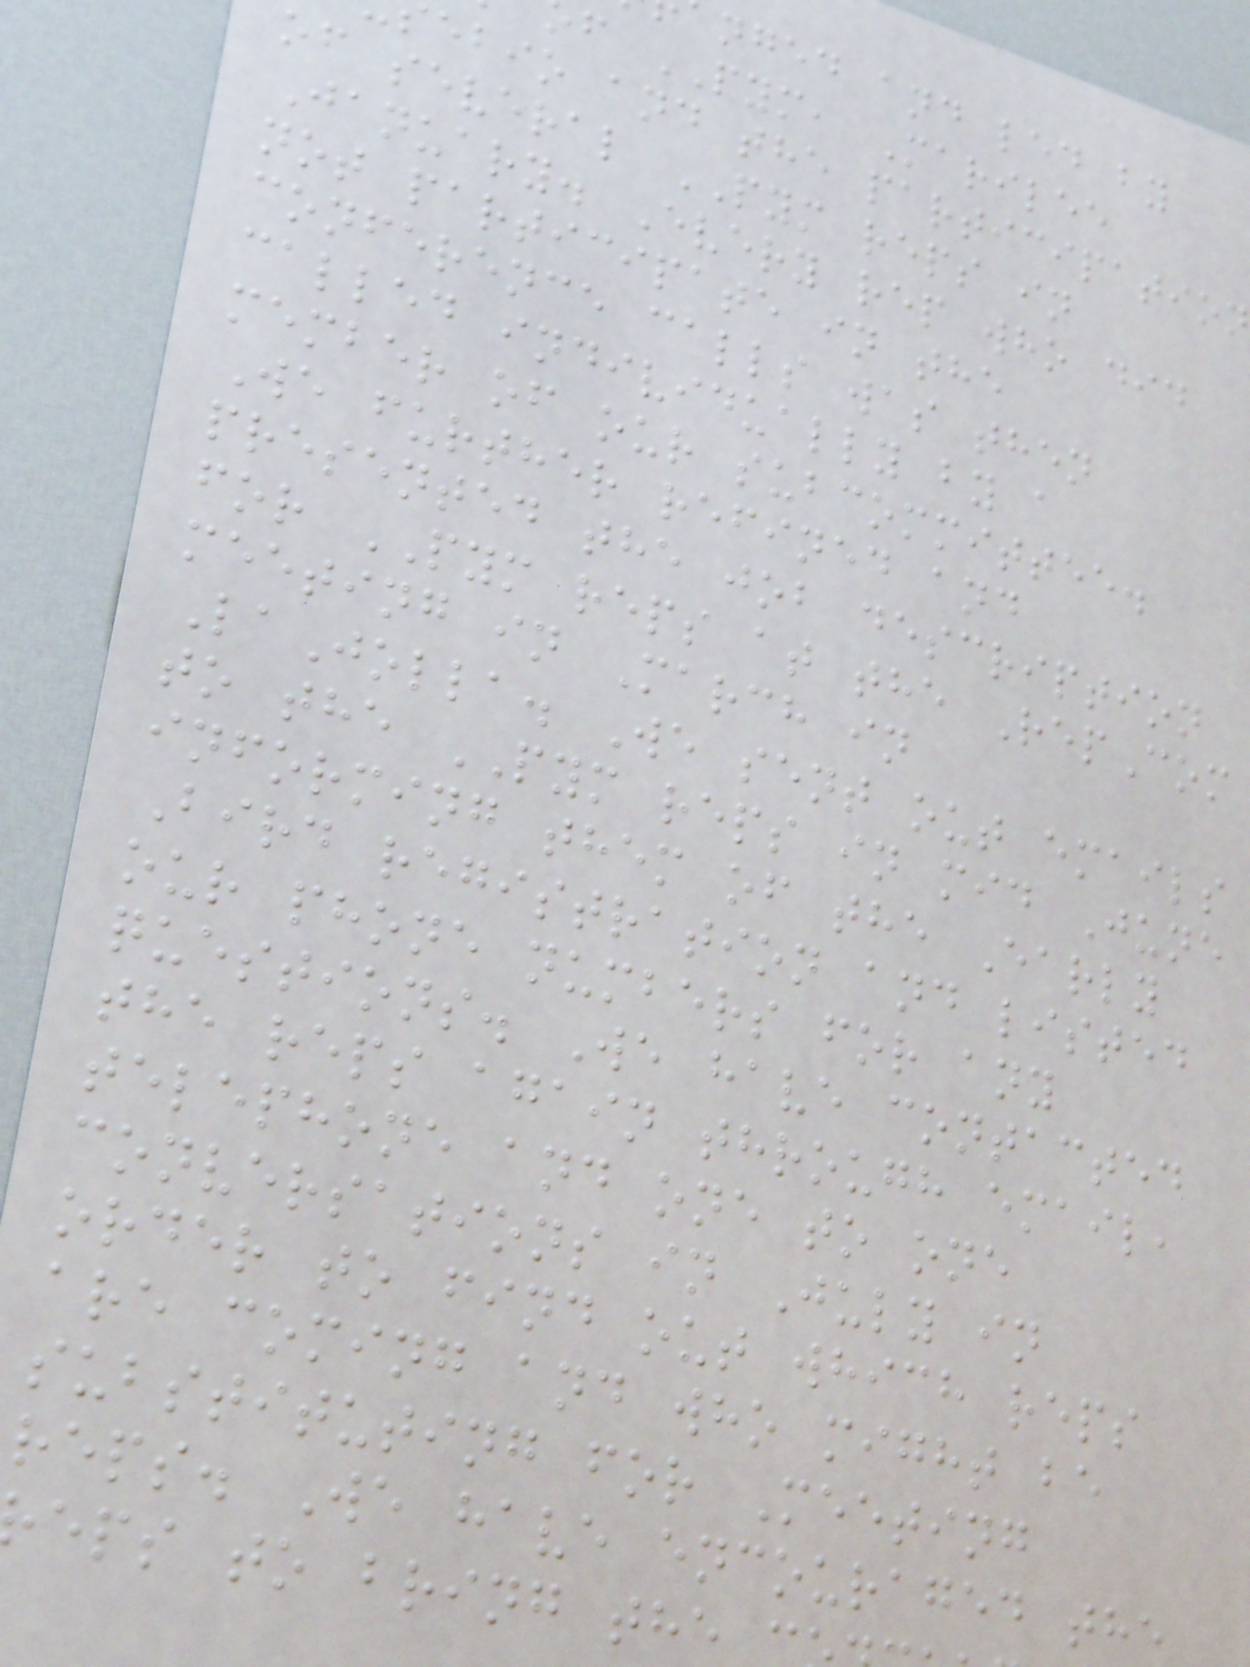nged and led by
f PYM, Marilee
ebio and the participation
of several PYM reps in
January. Every rep who did
not participate in the
conference calls was then
called individually by a
member of our subcommittee.
We further refined and
presented the job description
for PYM reps at the RepCom
meeting in March in
LaJolla. We sent out emails
to the PYM reps in mid June
informing them of the Early
Bird registration and listed
our phone numbers for any
questions. We have contacted
the reps again through email,
telephone and one to one
conversations in July in
order to find out which reps
are coming and who might be
substituting for Meeting
reps. We have encouraged the
eps to bring the
